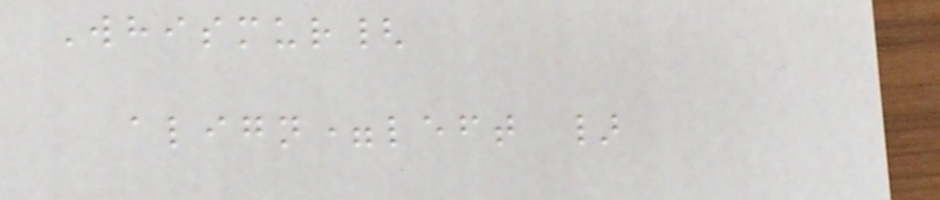Whismur{
align=left }
